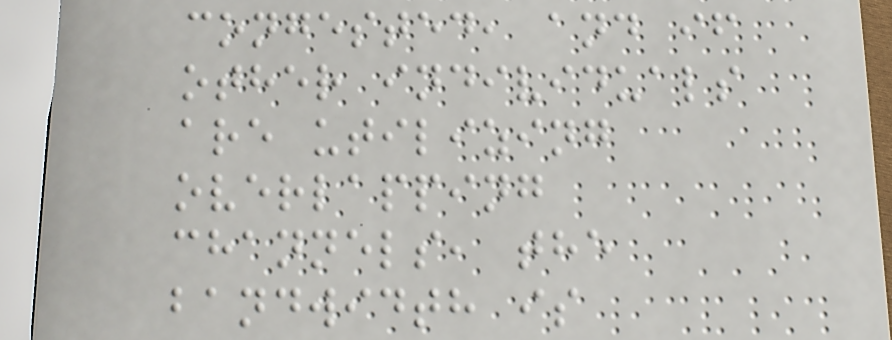congested, and if
other individuals
are utilizing
overlapping
channels, the
bandwidth is
